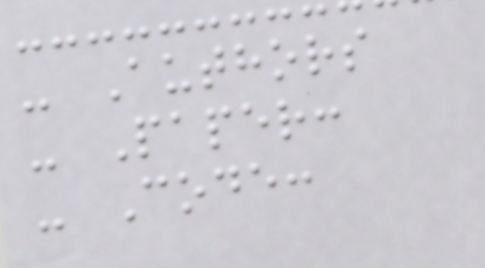- Authors
- Paper:
- Code:
